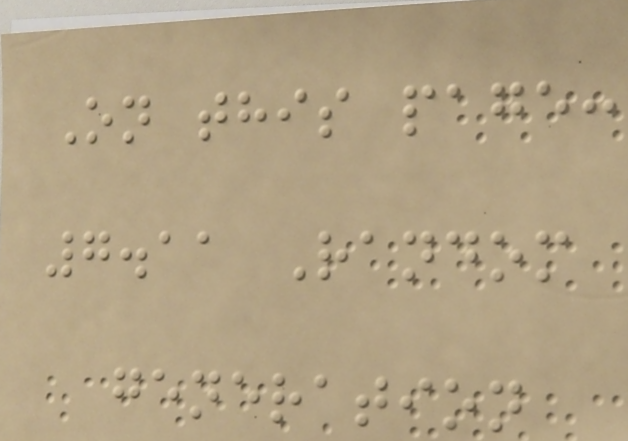On this page:
7.11 Random
generation
